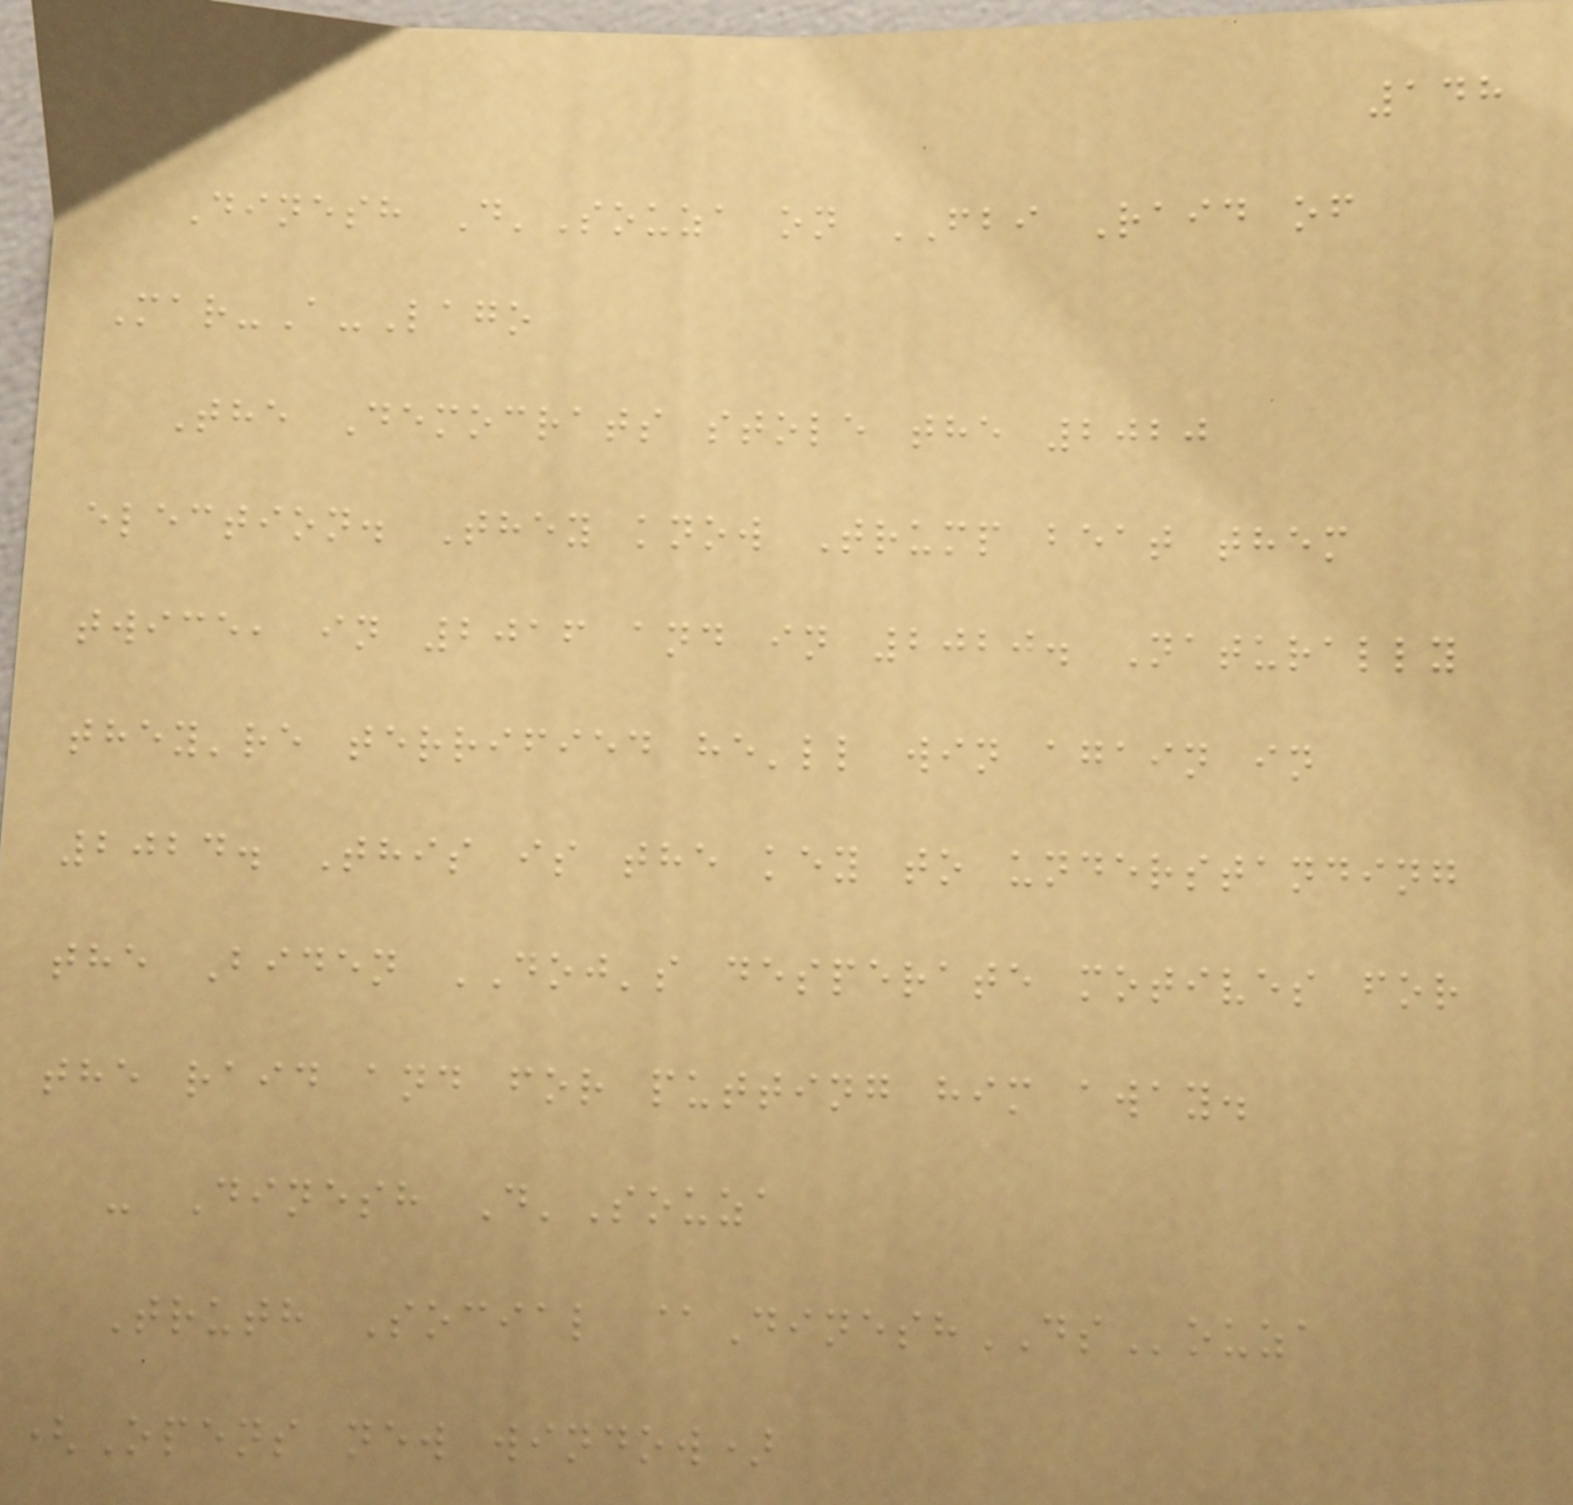148
Dinesh D'Souza on FBI Raid of
Mar-A-Lago
The Democrats stole the 2020
election. They know Trump beat them
twice, in 2016 and in 2020. Naturally
they're terrified he'll win again in
2024. This is the key to understanding
the Biden DOJ's desperate motives for
the raid and for putting him away.
- Dinesh D'Souza
Truth Social @DineshDSouza
(Opens new window)
